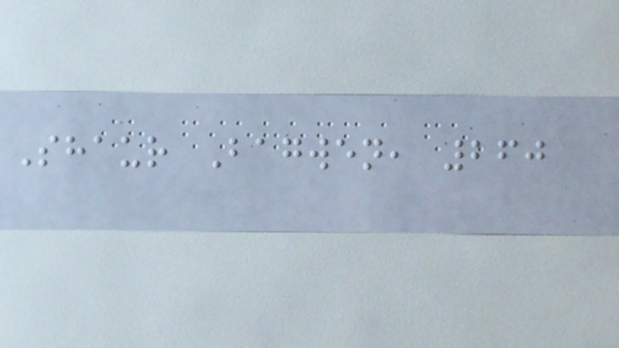Shaur Bagwen, 260
